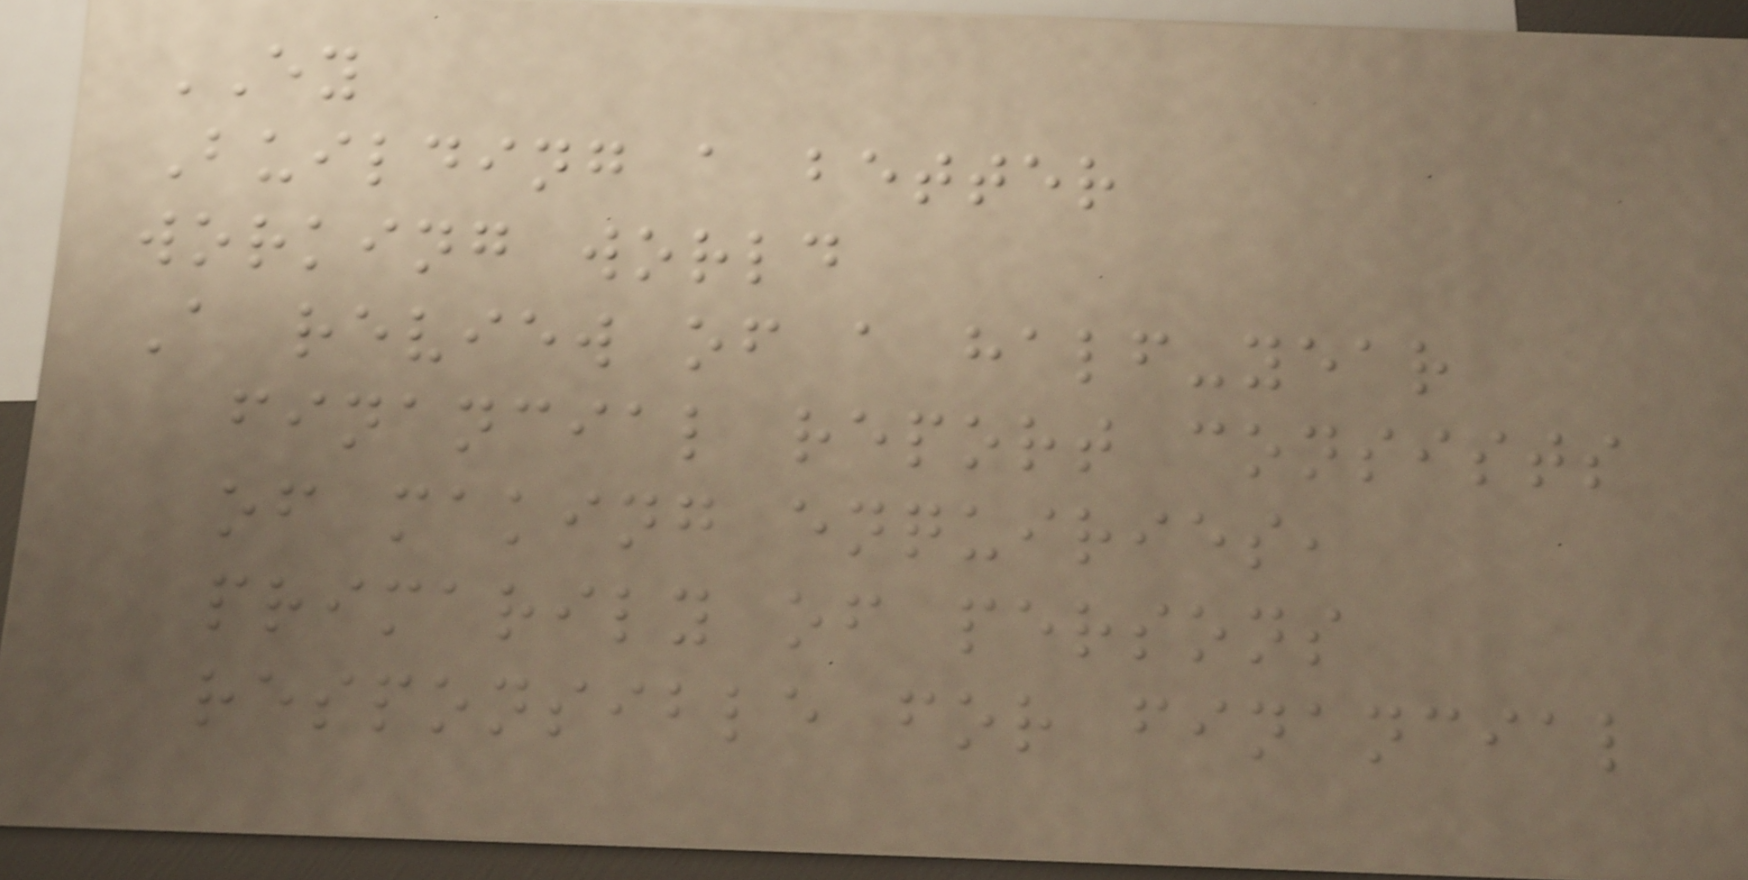EY
Building a better
working world
A review of a half-year
financial report consists
of making enquiries,
primarily of persons
responsible for financial
